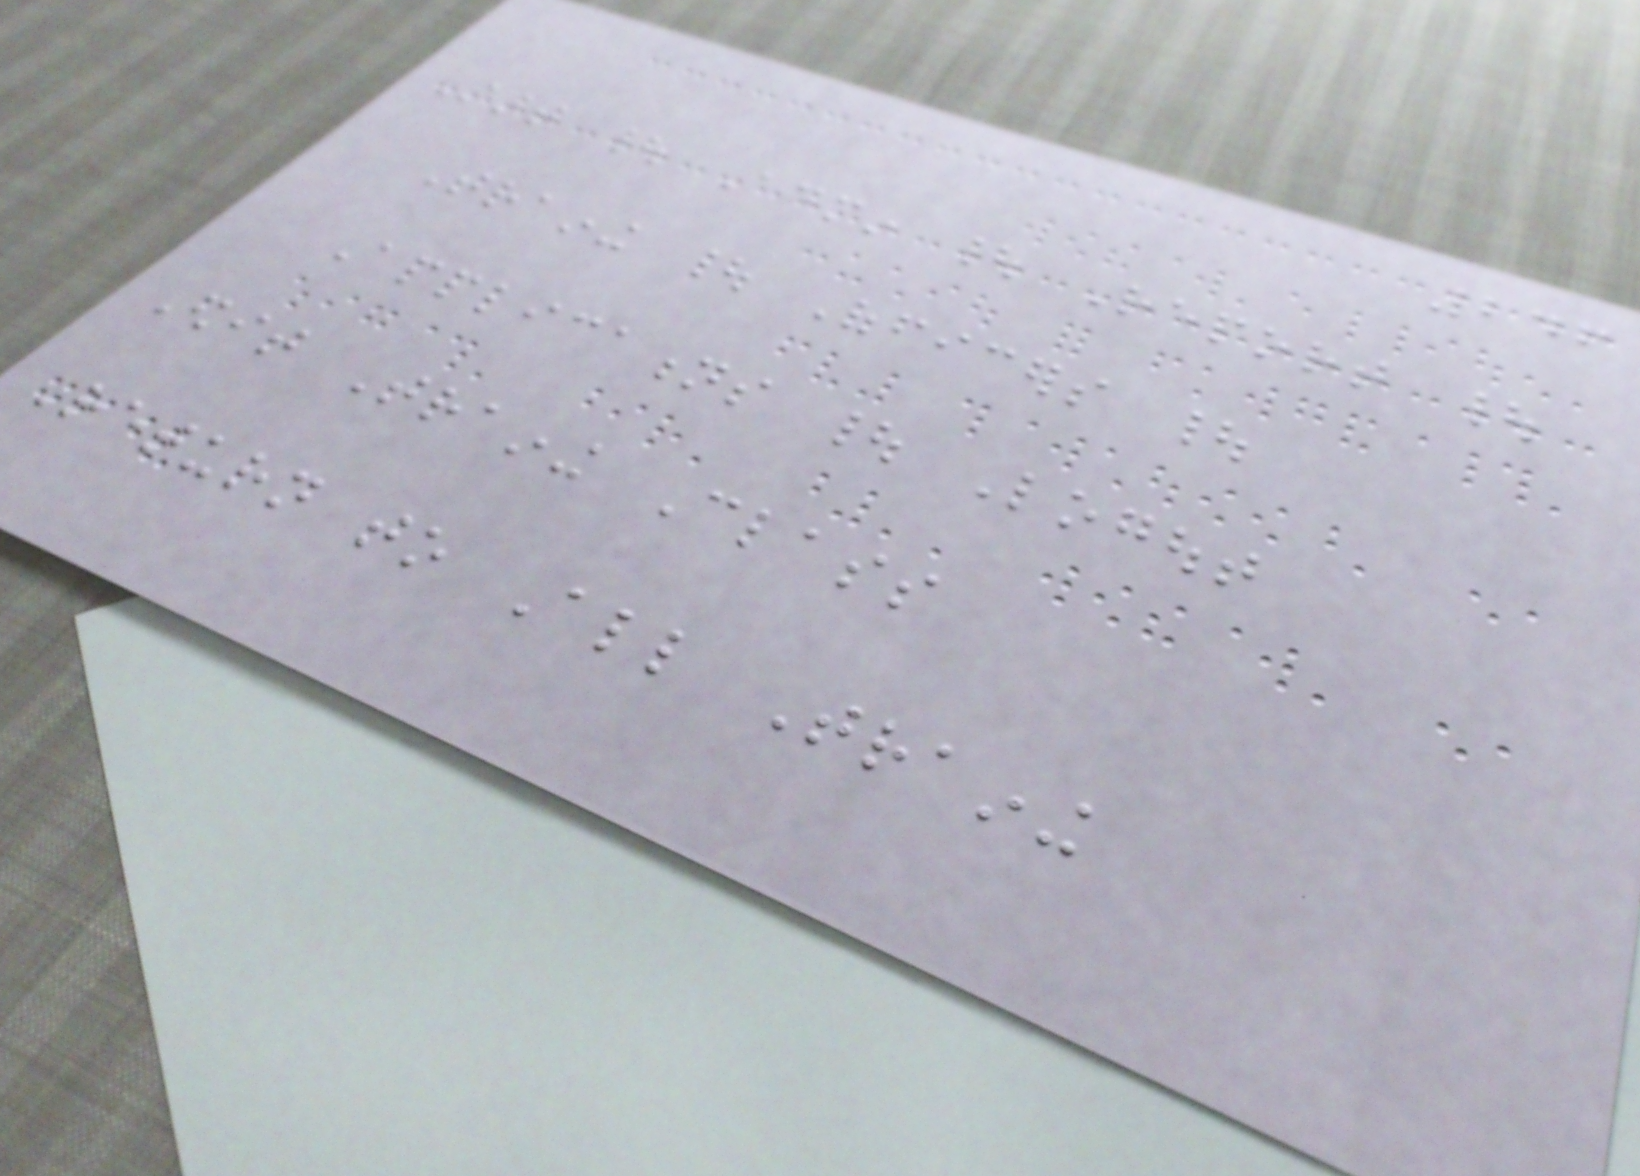246
Start | Admin | Report |
Training | Officers |
Applications | Logout
Edit Training Class
Return to All Training
